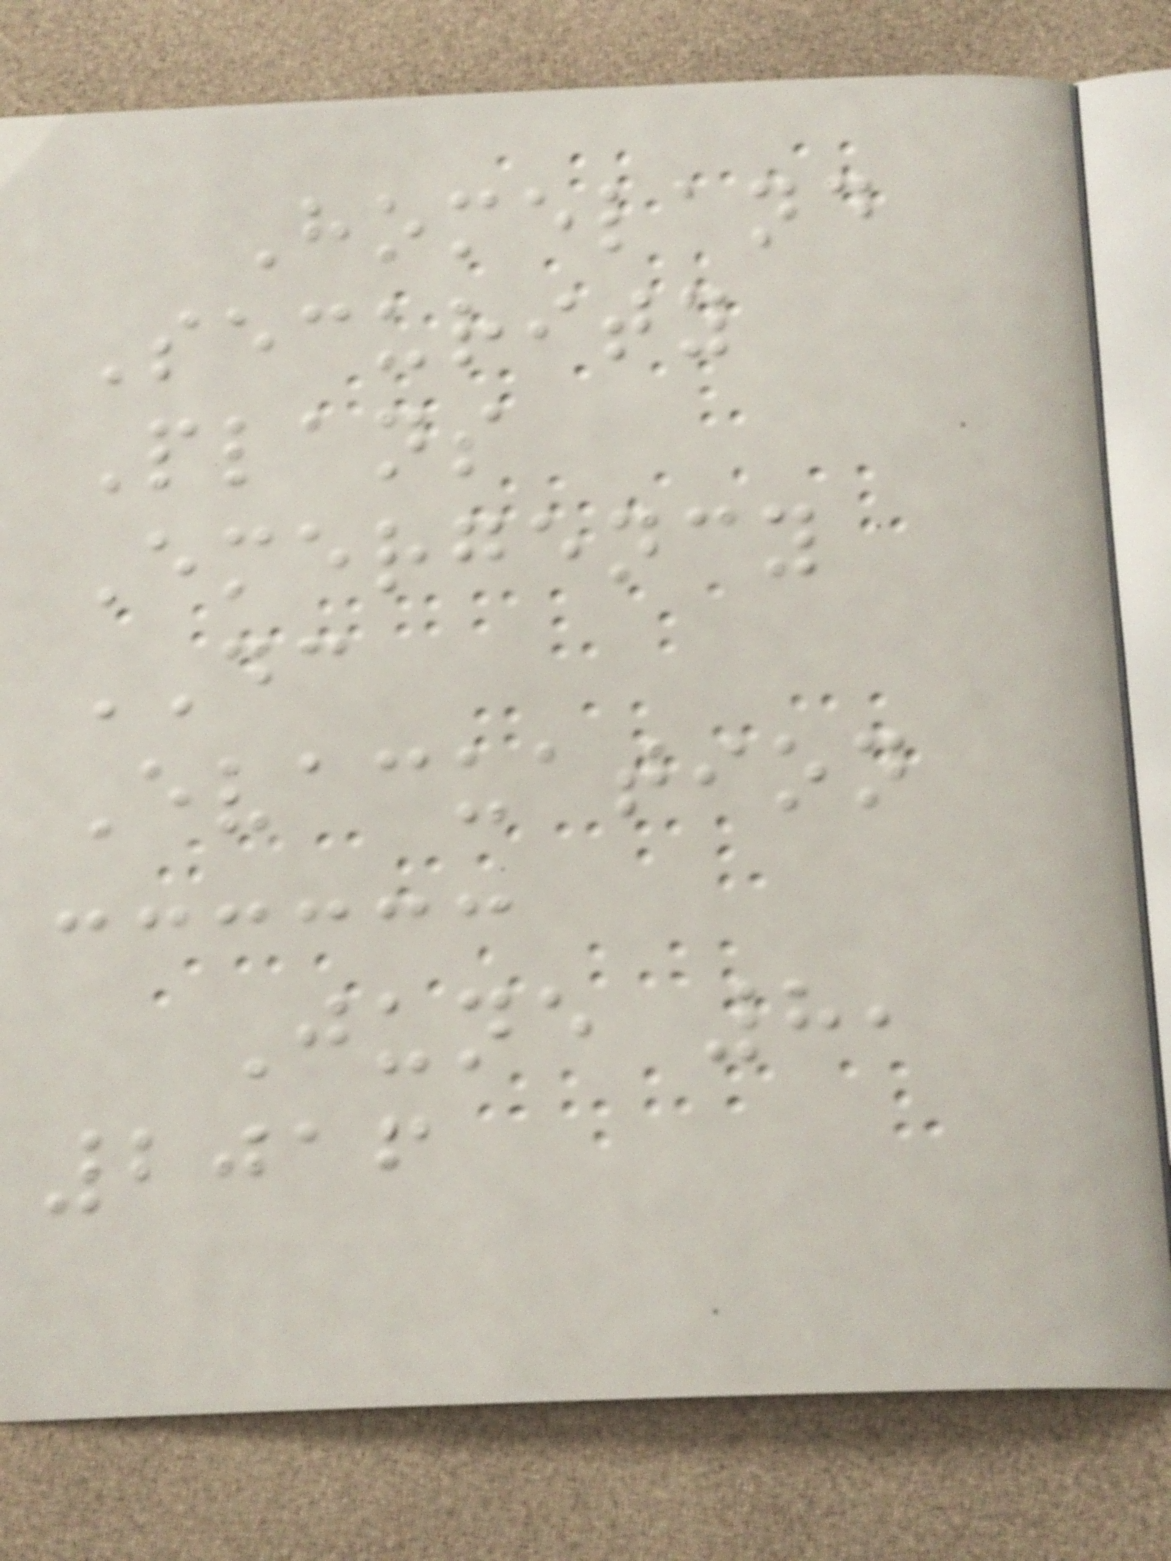Homeland
Security
Plans
Emergency
DC
Evacuation
June 8,
2016
